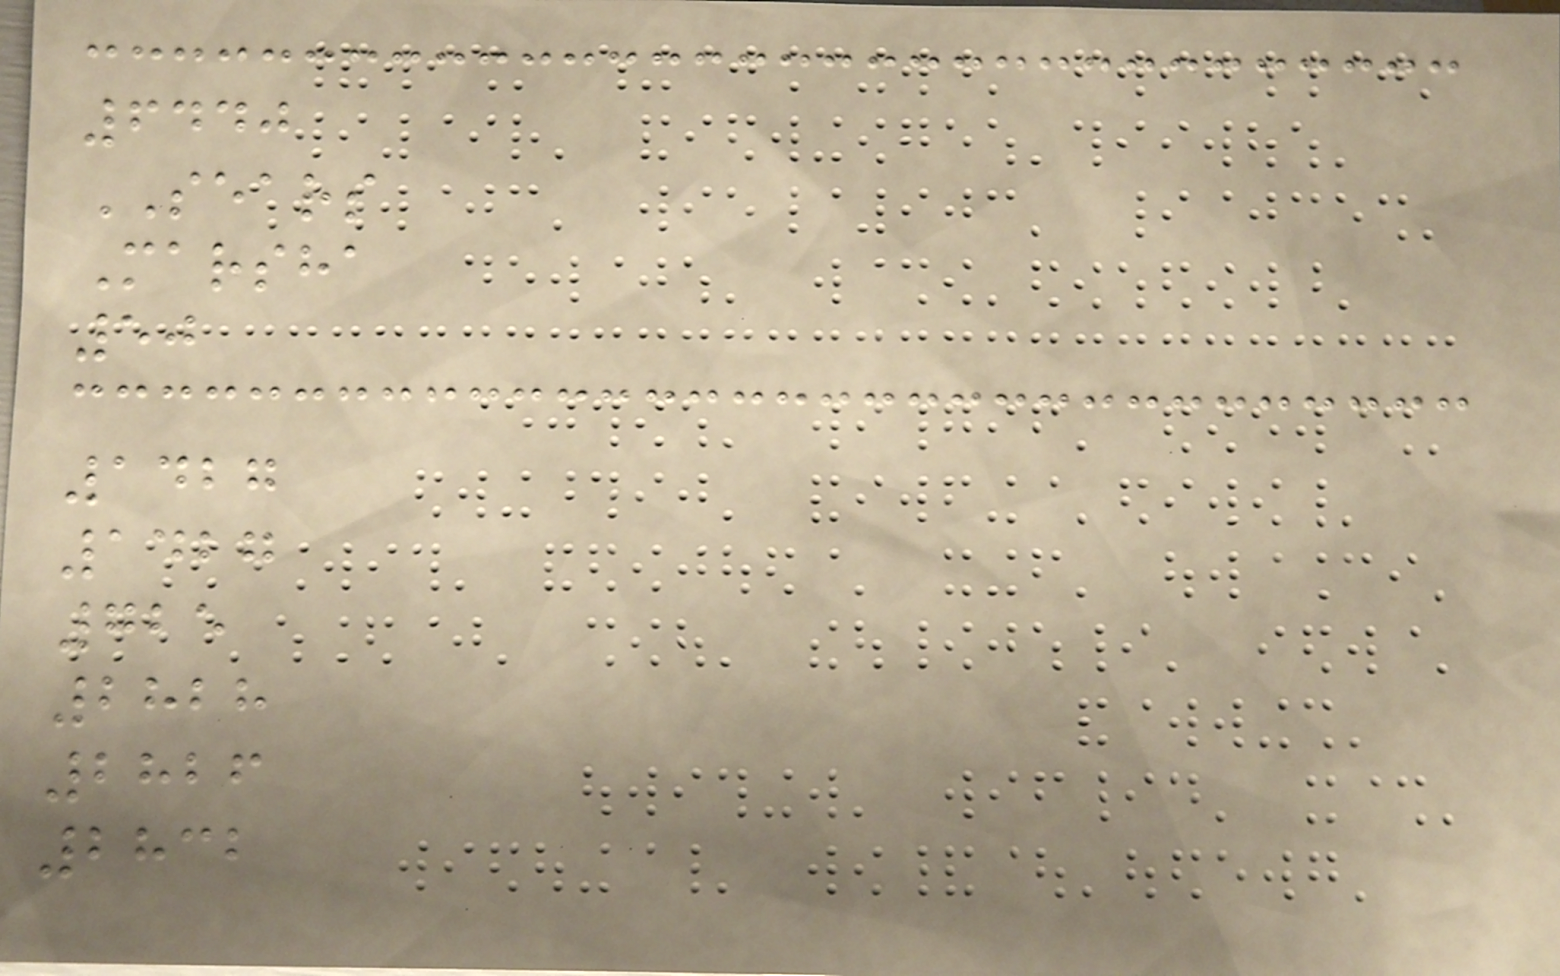6440
SEARS
Marsha
50
1427
1427
725
2828
2826
2832
